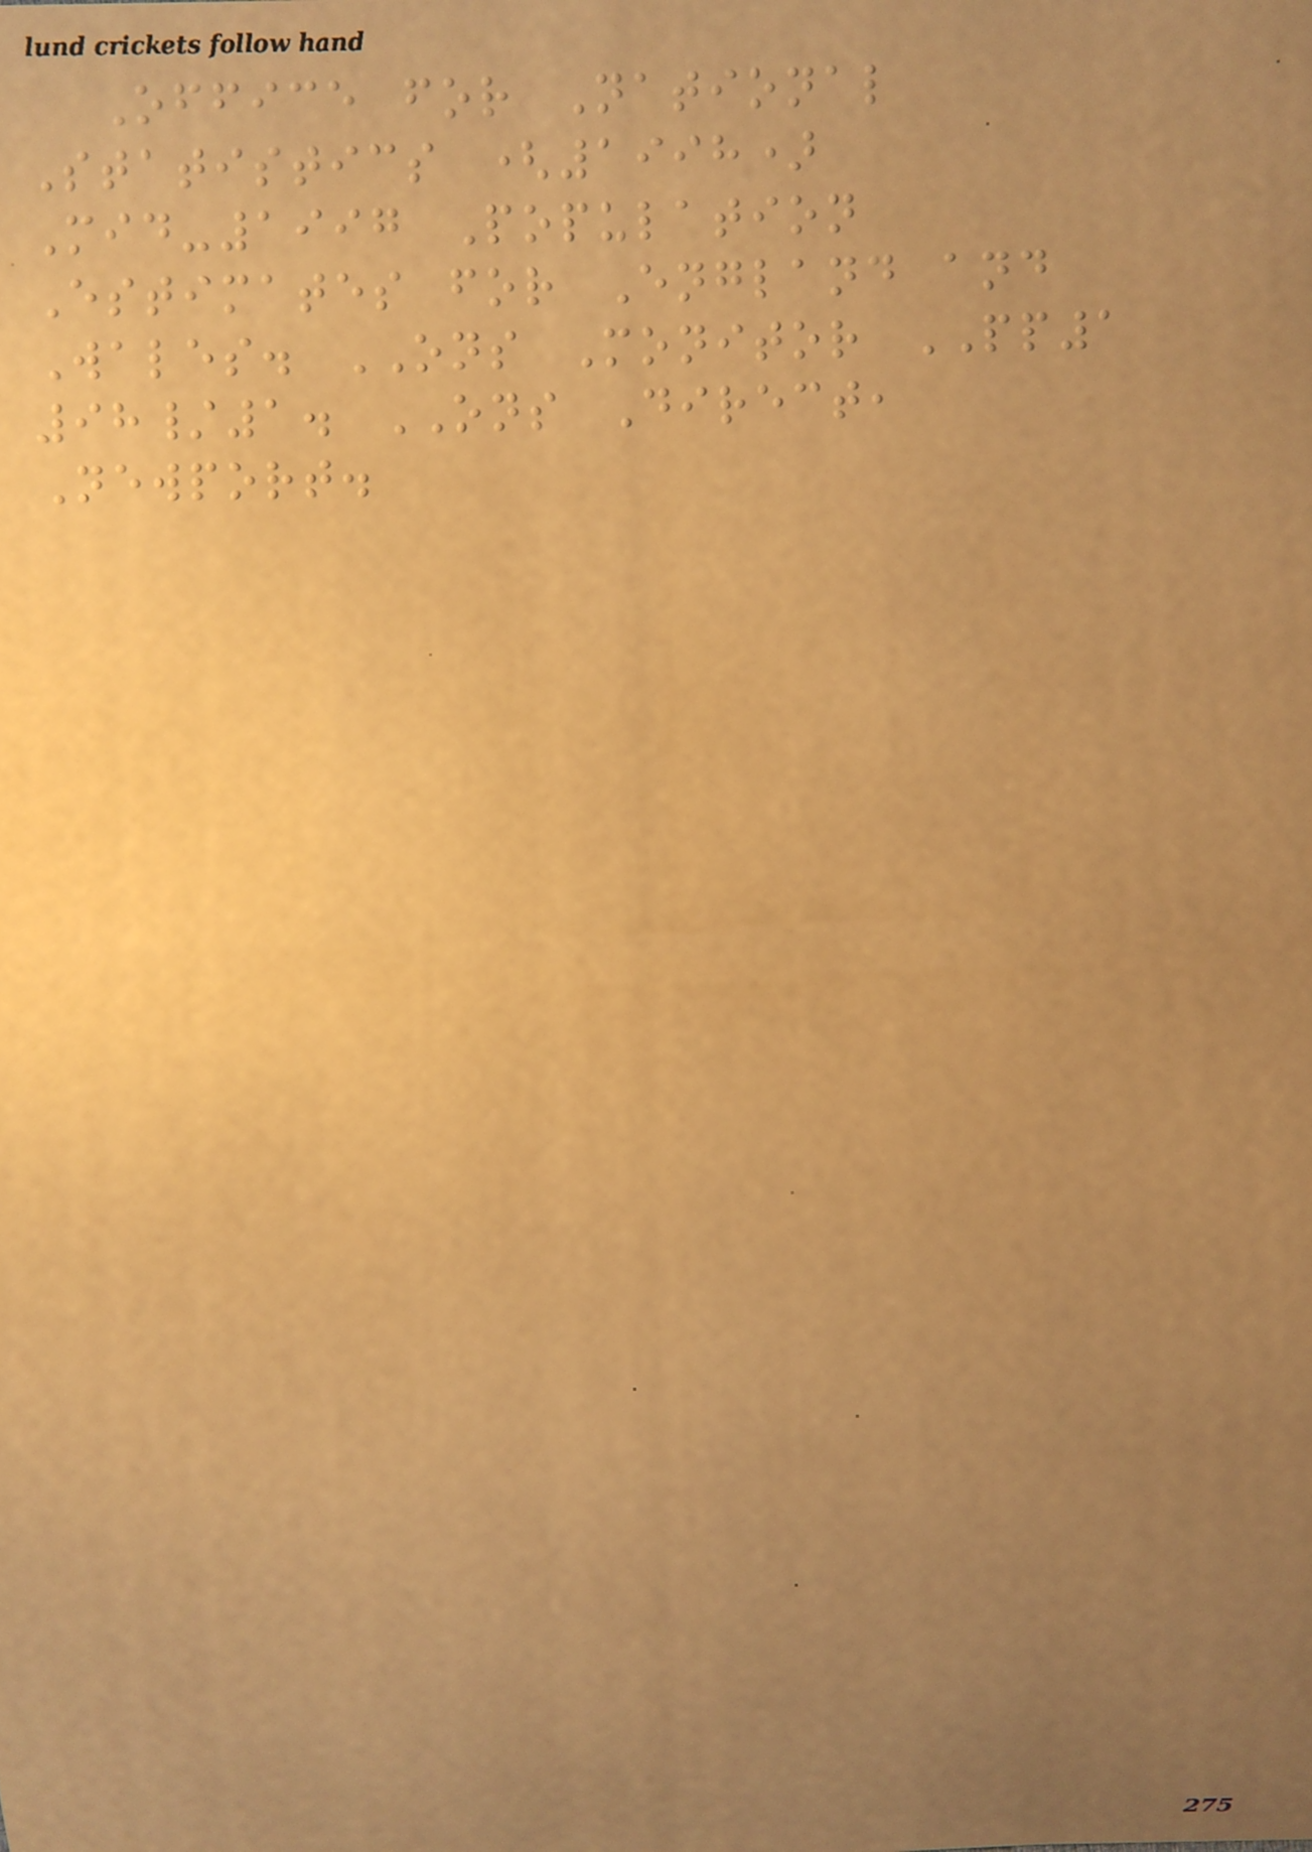Office for National
Statistics (1998)
Mid-1997 Population
Estimates for England and
Wales. ONS Monitor PP1
98/1. ONS Direct,
Newport.
